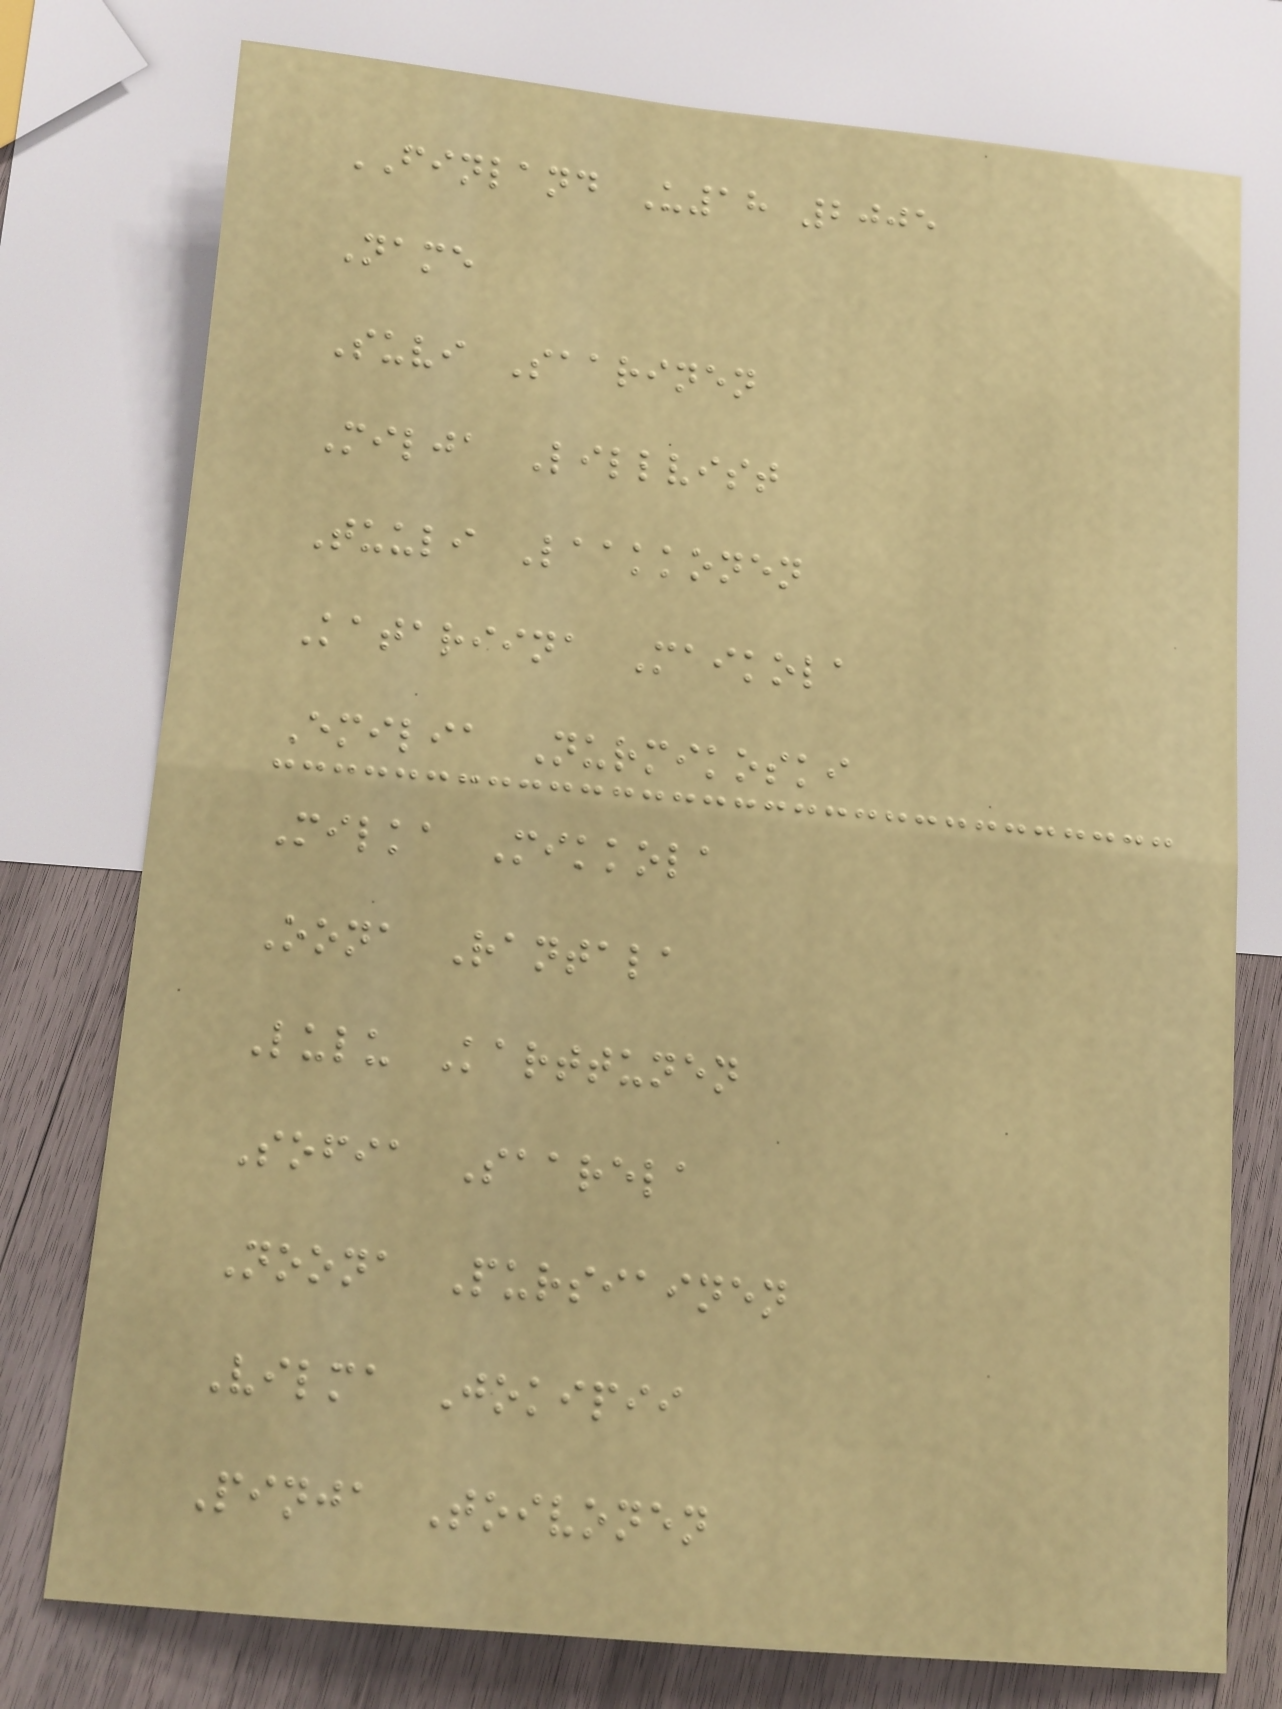FINLAND U18 2005
Name
Suvi Saarinen
Milja Lillvist
Tuuli Laakkonen
Katariina Maikola
Emilia Nurmikoski
Milka Mikkola
Oona Rantala
Lulu Karttunen
Sofia Saarela
Noona Pursiainen
Vilma Jokipii
Pinja Toivonen
